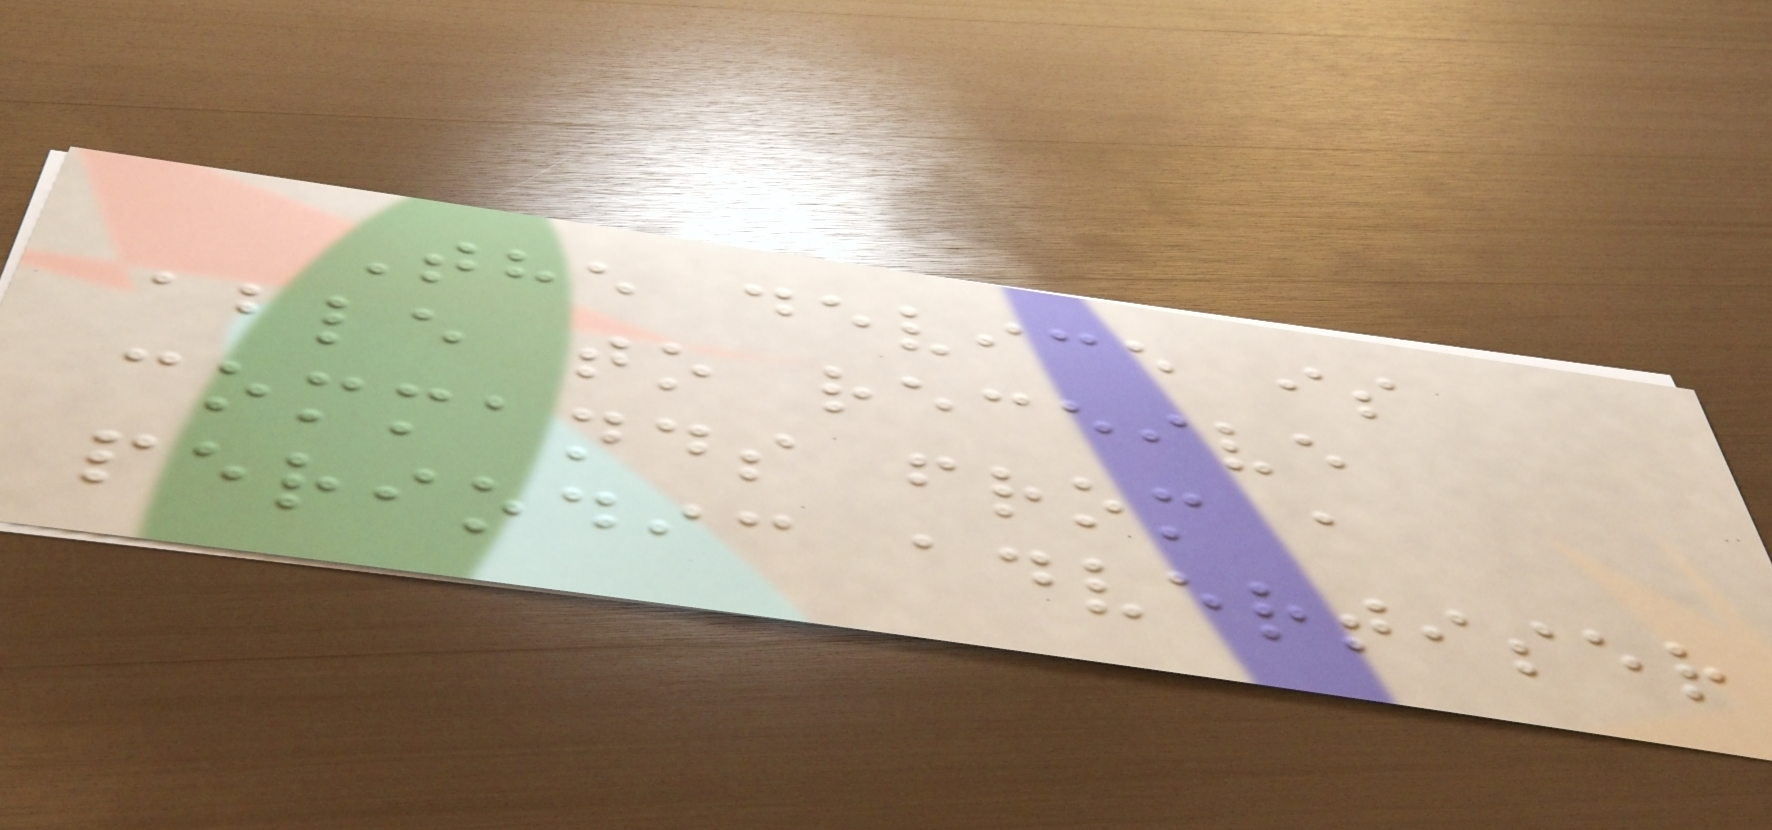The device is
able to receive
commands from a
periodic advertiser
